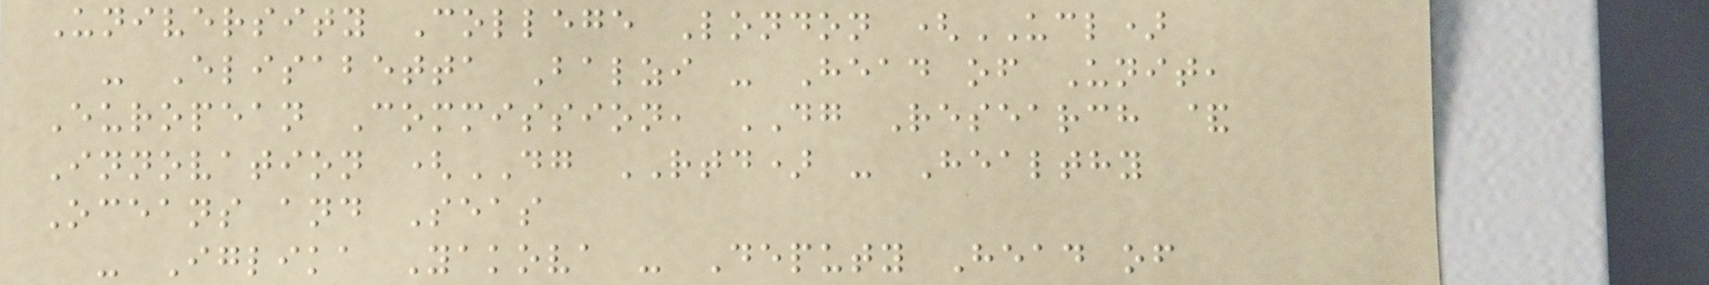University College London (UCL)
- Elisabetta Balzi - Head of Unit,
European Commission, DG Research &
Innovation (DG RTD) - Healthy
Oceans and Seas
- Iglika Yakova - Deputy Head of
